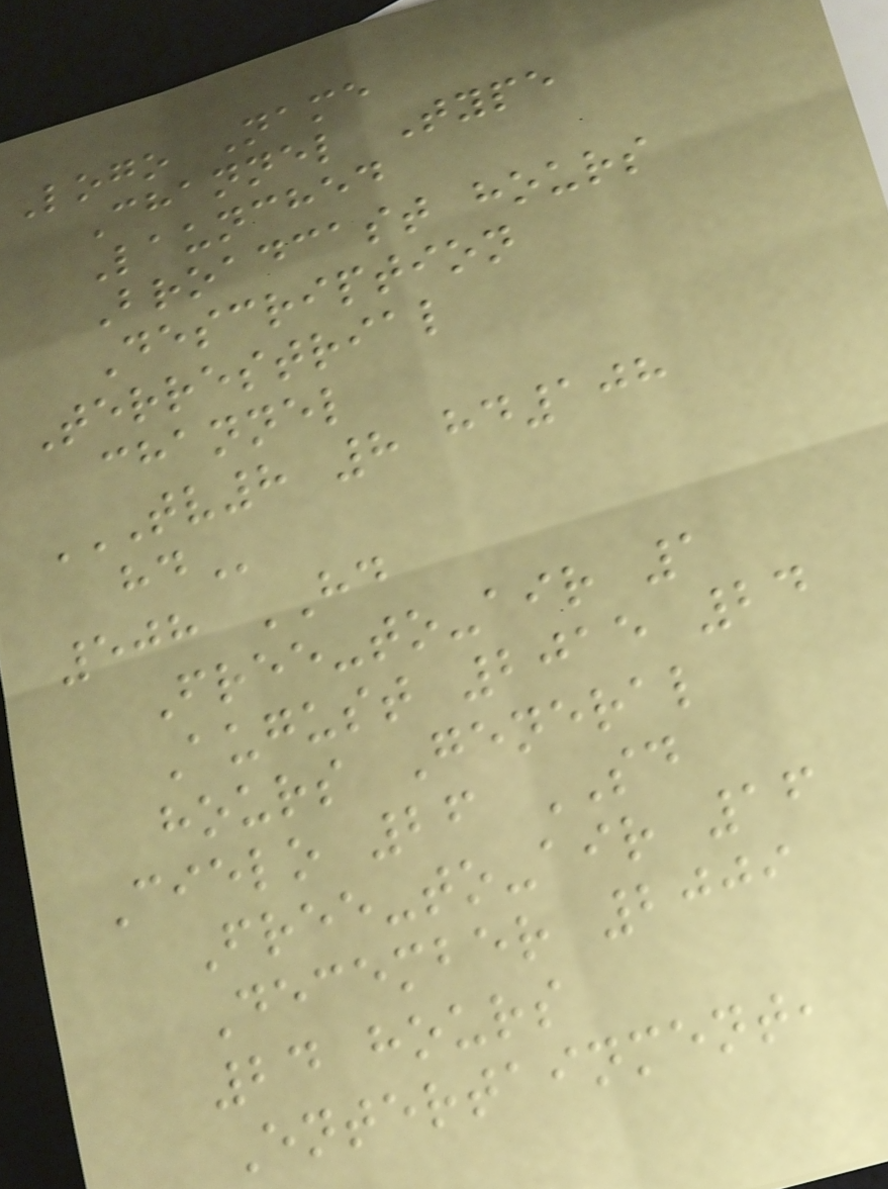Logo Name
Channel Type
Launched
Broadcast hours
Description
Terrestrial
channel
TV8 8 HD108
HD
508 HD
Free-to-air 1
August 2015 24
hours General
Cielo 26 SD
Free-to-air 16
December 2009
24 hours
Entertainment,
